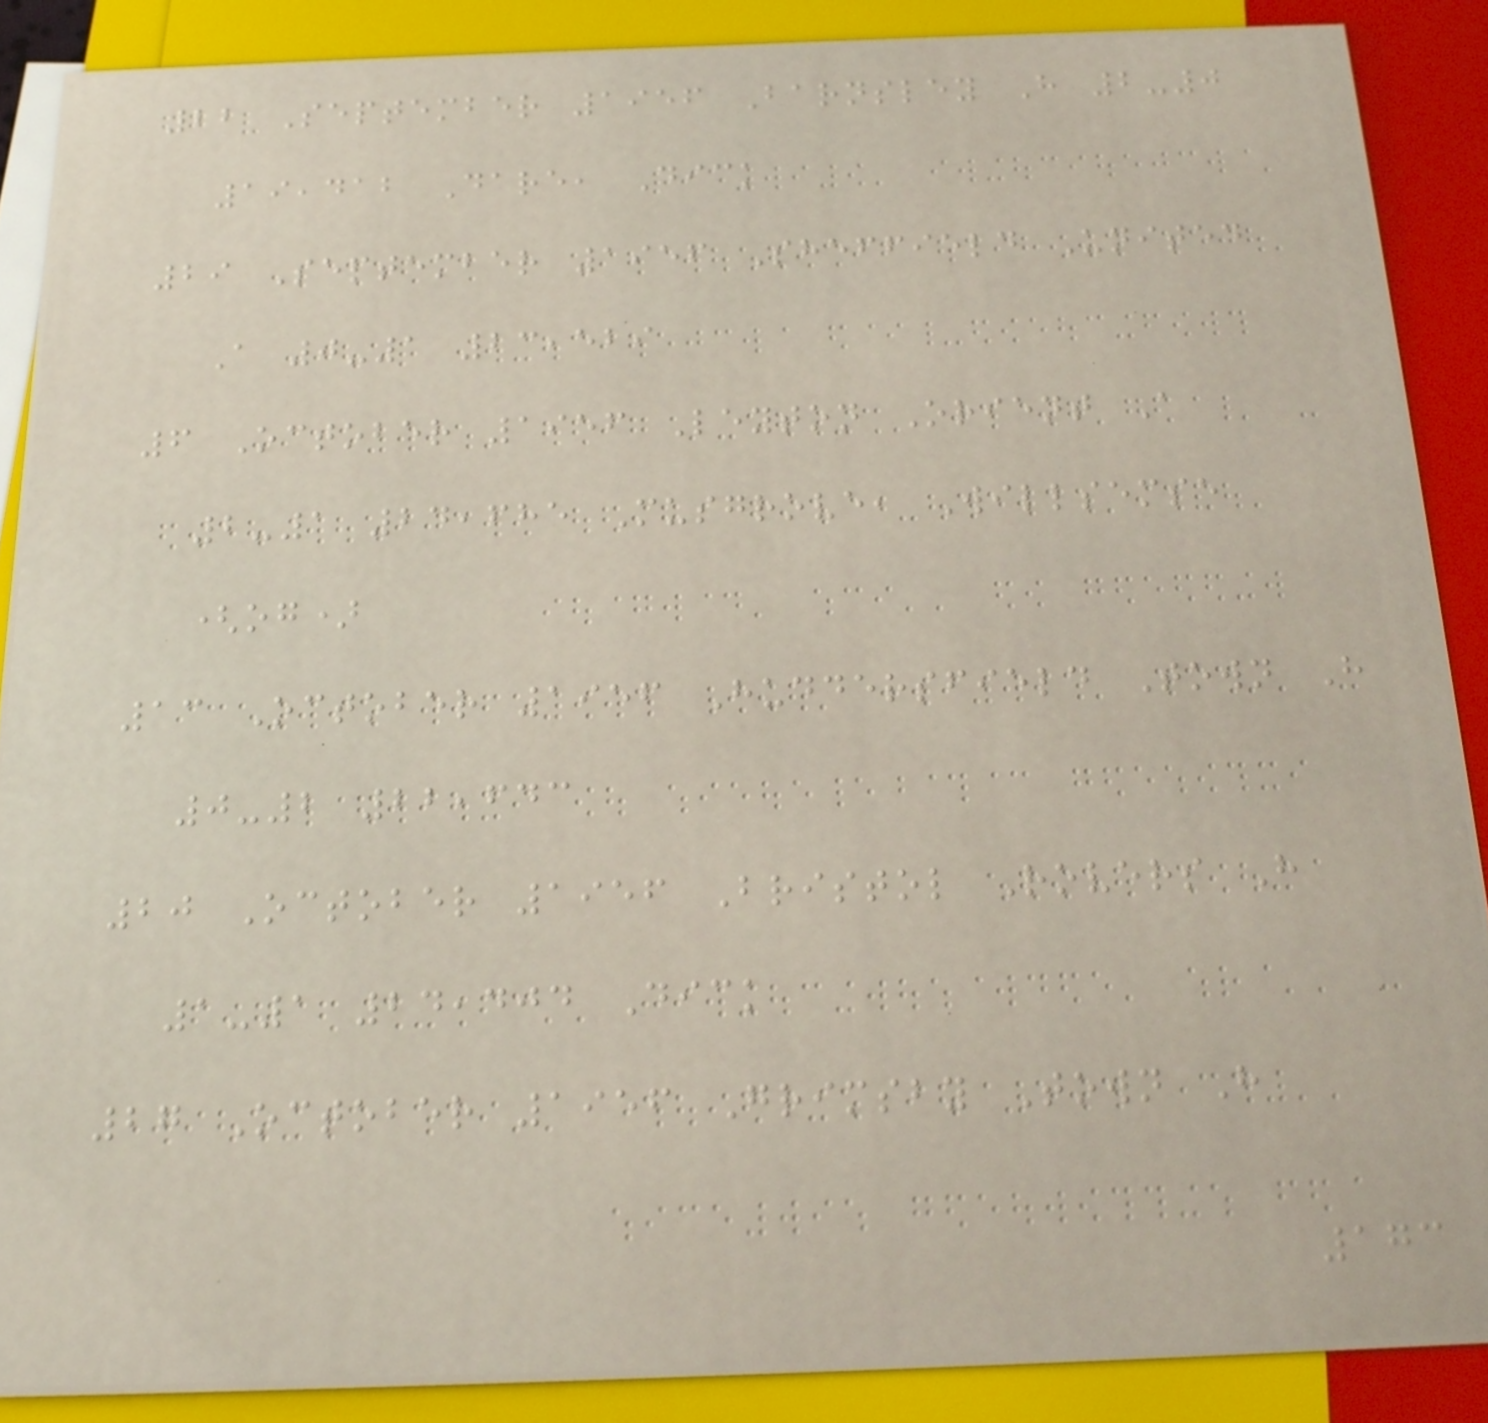22 September 1956 Barnsley H 2-0
19,412 Dare, Dick
29 September 1956 Sheffield United
A 0-1 23,529
6 October 1956 Leyton Orient A
2-1 24,685 Musgrove, Willsemse
(og)
13 October 1956 Huddersfield Town H
0-2 22,643
20 October 1956 Bristol Rovers H
1-1 24,404 Dick
27 October 1956 Grimsby Town H
173
